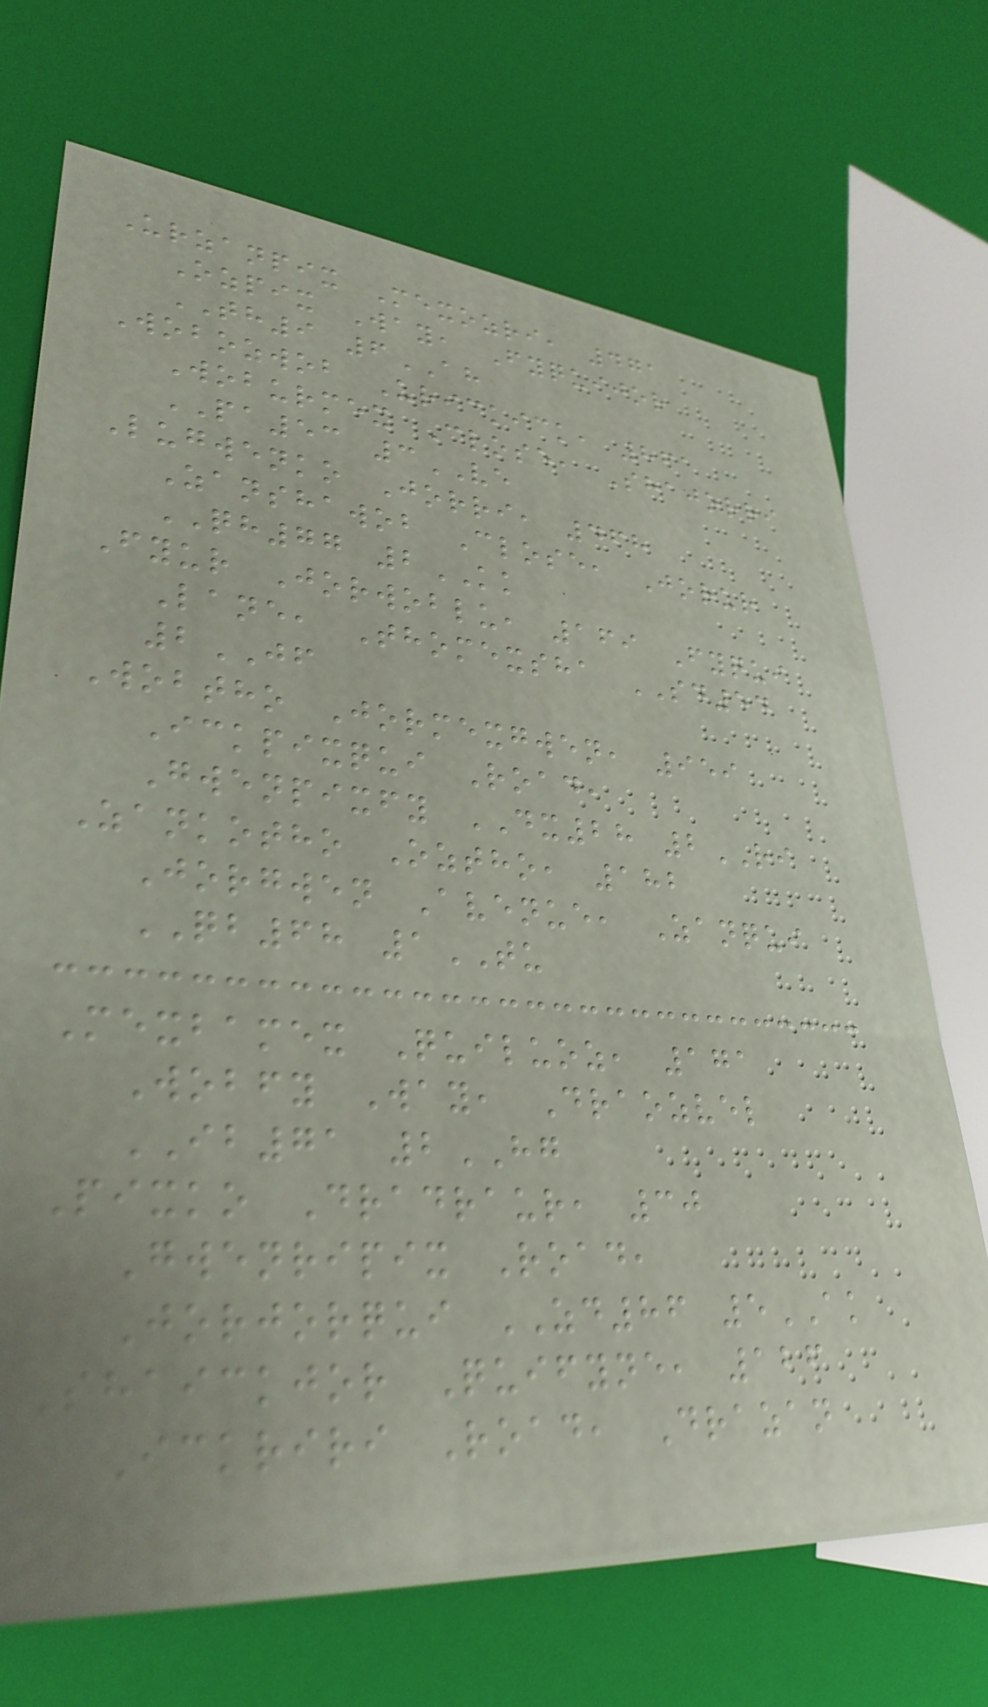Urzanpix Mexozri, 471
Ozpix Way, Fyquijor
TH9 6AH
Wobozwob Urickick, 861
Woburmex Close, Shajorri
PA53 3VE
Lugwenko Jorri, 468
Zanshawob Close, Jorur
QH77 2KK
Fyur Jorwoblu, 169 Fyqui
Lane, Thomexsha SD54
2JF
Wobtho Jormexgwen, 959
Ickpixqui Road,
Gwenpixfy DX28 2RI
Zankotho Oztho, 182
Jorgwen Avenue, Zanqui
QB68 1TU
Mexbamex Quiluoz, 171
Wobfy Way, Draozvel
IB71 2HG
Pixko Dradraur, 30
Gwenripix Road,
Jorjorqui ZD86 5AK
Shaickjor Quifyne, 126
Ickriri Road, Drazan
